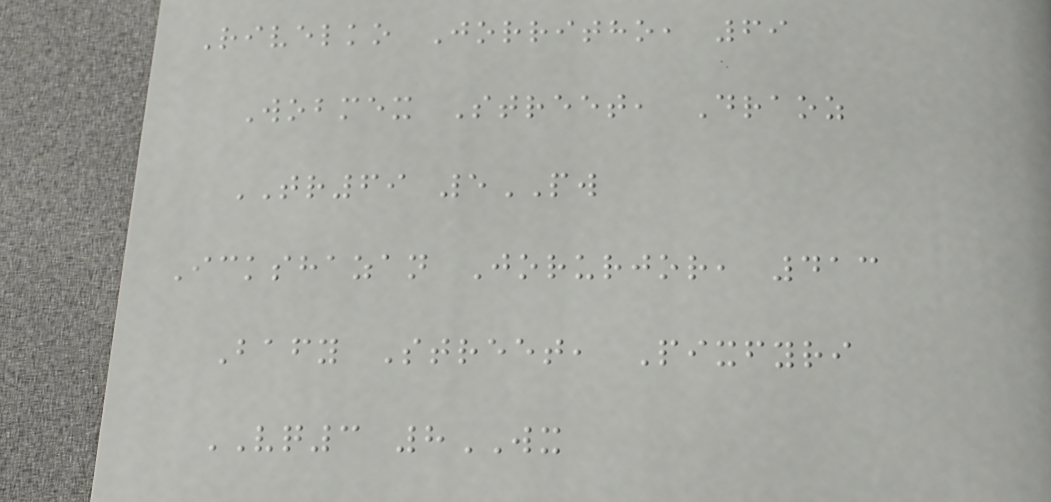Rivelko Jorritho, 69
Wobmex Street, Draoz
TR69 5PW
Ickshazan Jorurjor, 413
Bafy Street, Pixfyri
VQ3 8WX
